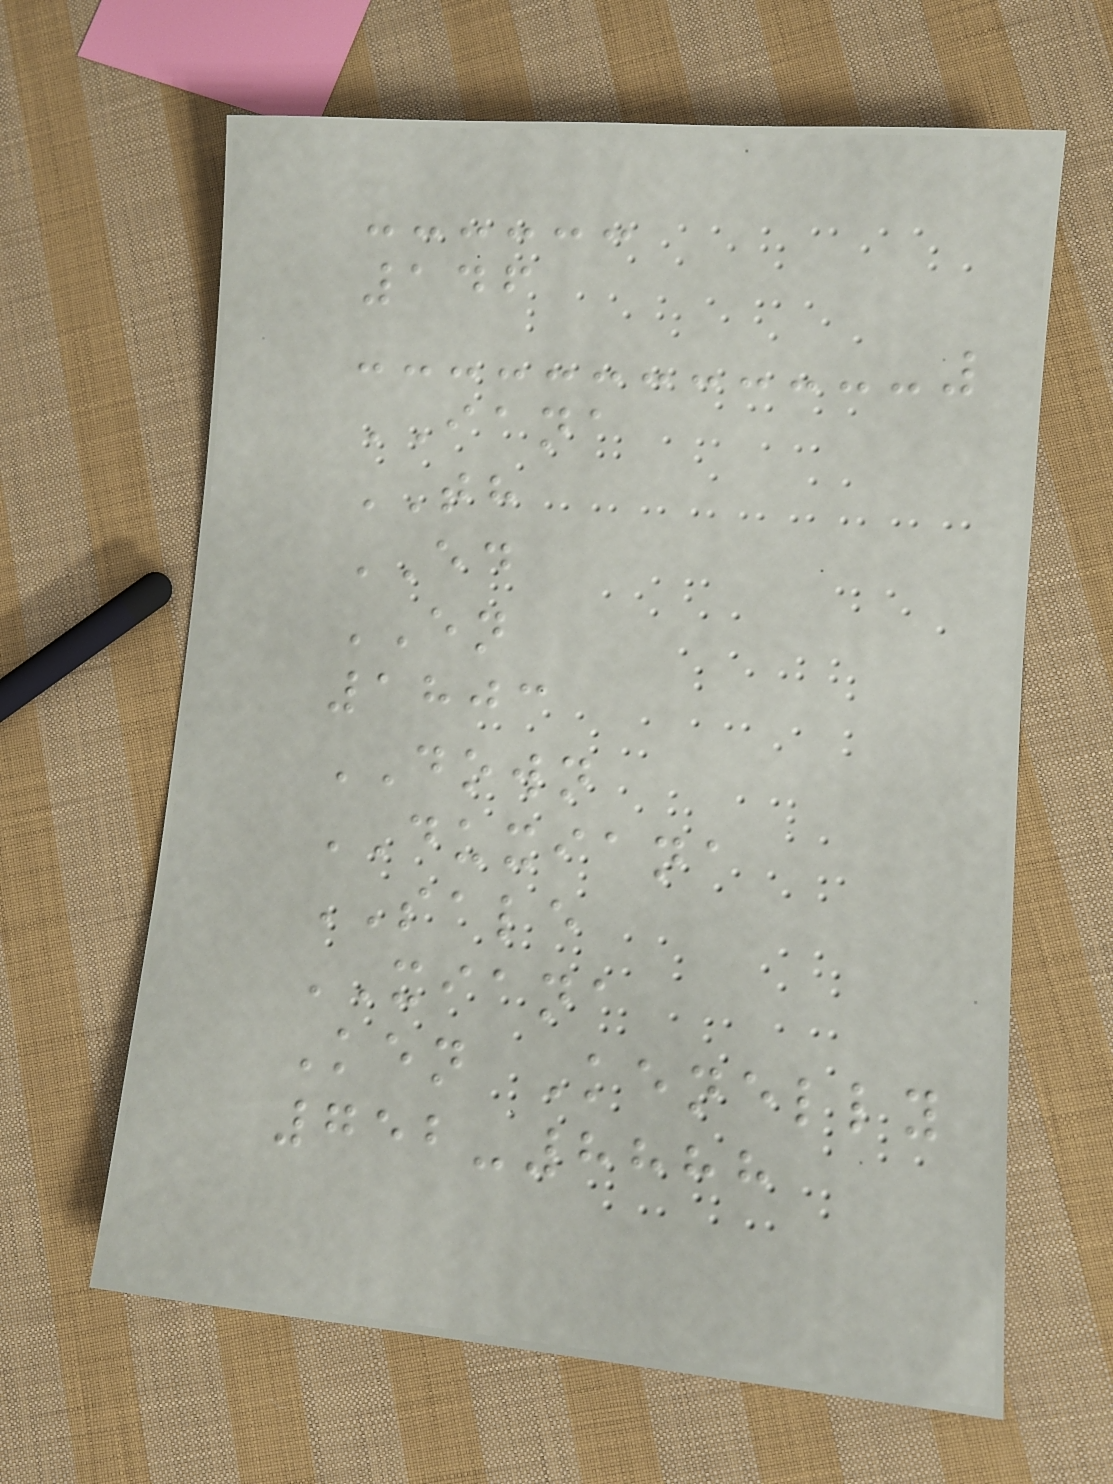146
IANA
TH
ED
EN
1803
DOWN
DUXIANA
SALE
XIANA
Ken Kenelly
752-8888
